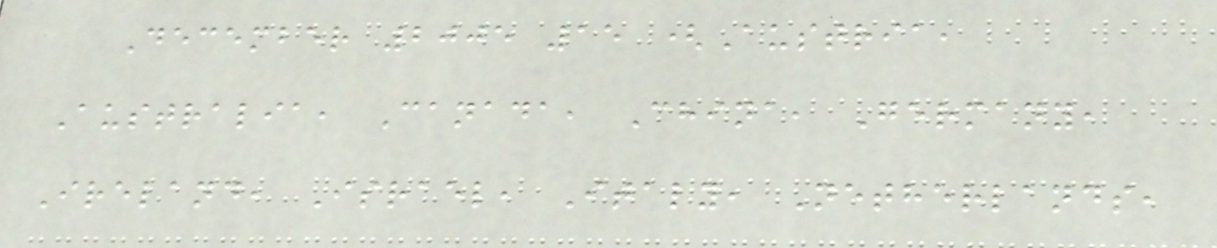December 2005 15 (Austria,
Australia, Canada, China, Germany,
Ireland, Israel, Italy, Netherlands,
